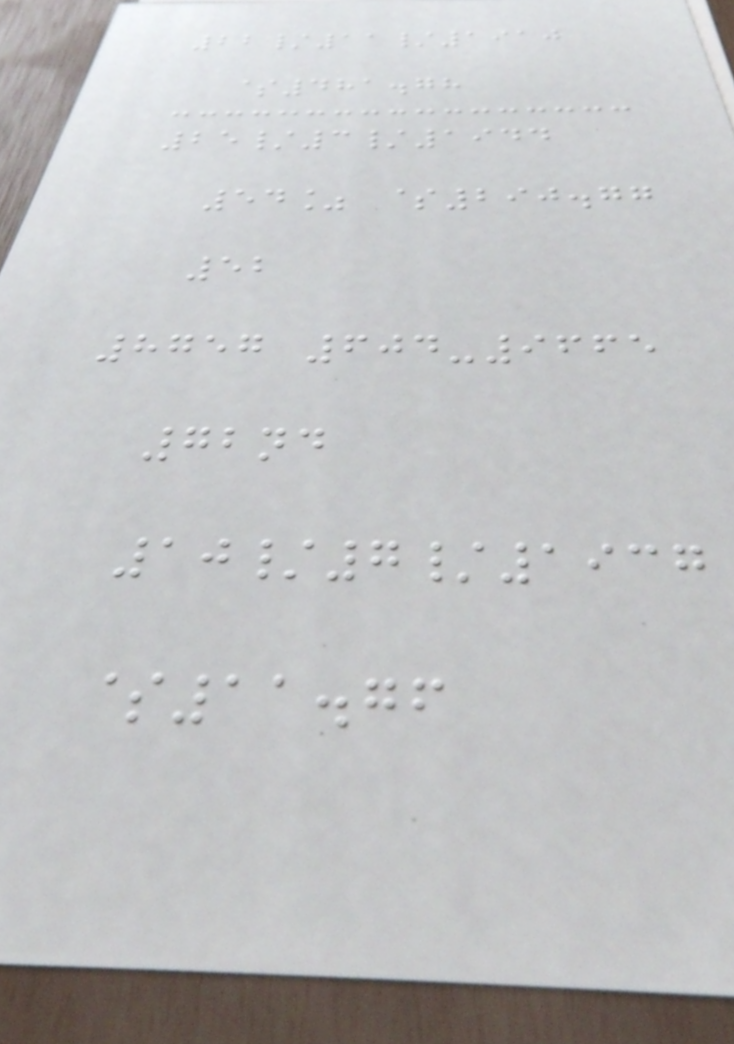22/11/1910
$481.78
25/3/1944
54% $290.77
52
8757 604-9665
72nd
10/7/1937
$11.76
